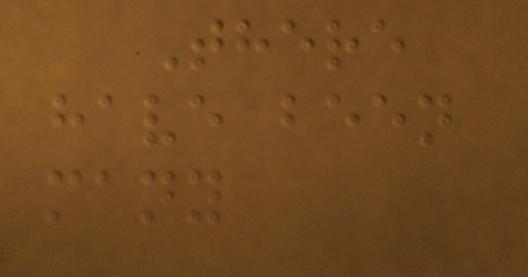There
have been
many
